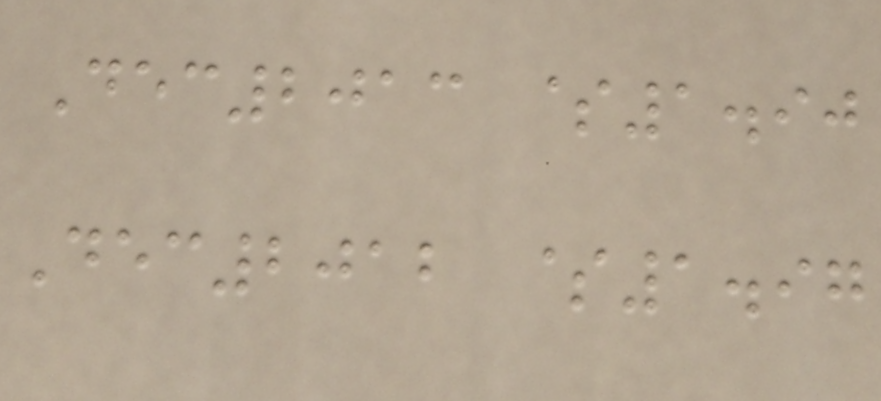Dec2013 $1.90
Dec2012 $1.97
